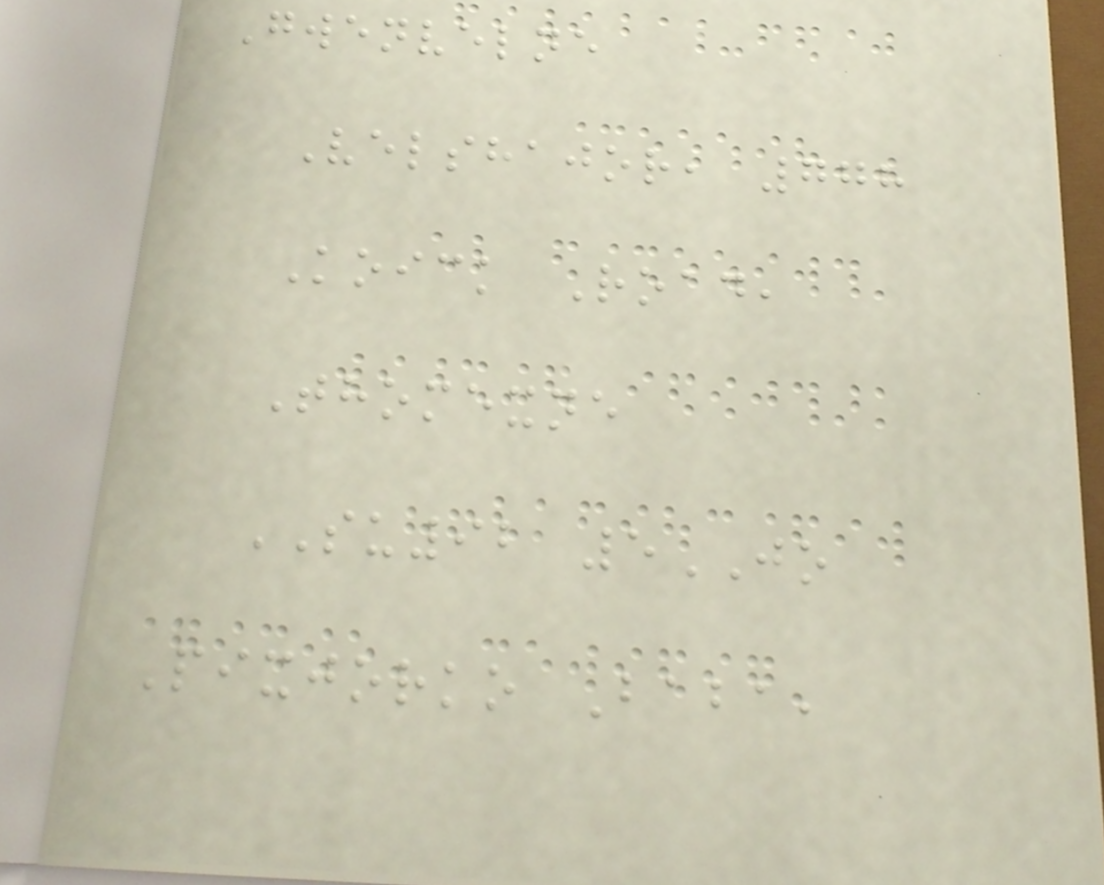Gwenvelne
Velshajor, 778
Koick Road,
Thomexne
SU92 5JO
Pixjorko Baba,
